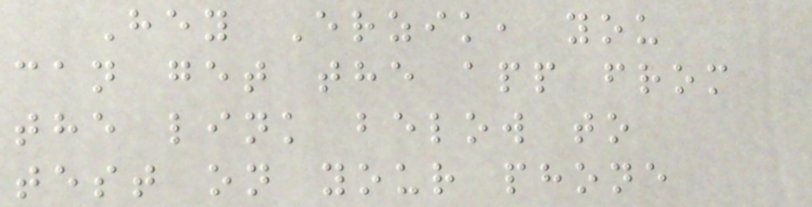Hey Erzik, you
can get the app from
the link below to
test on your phone
